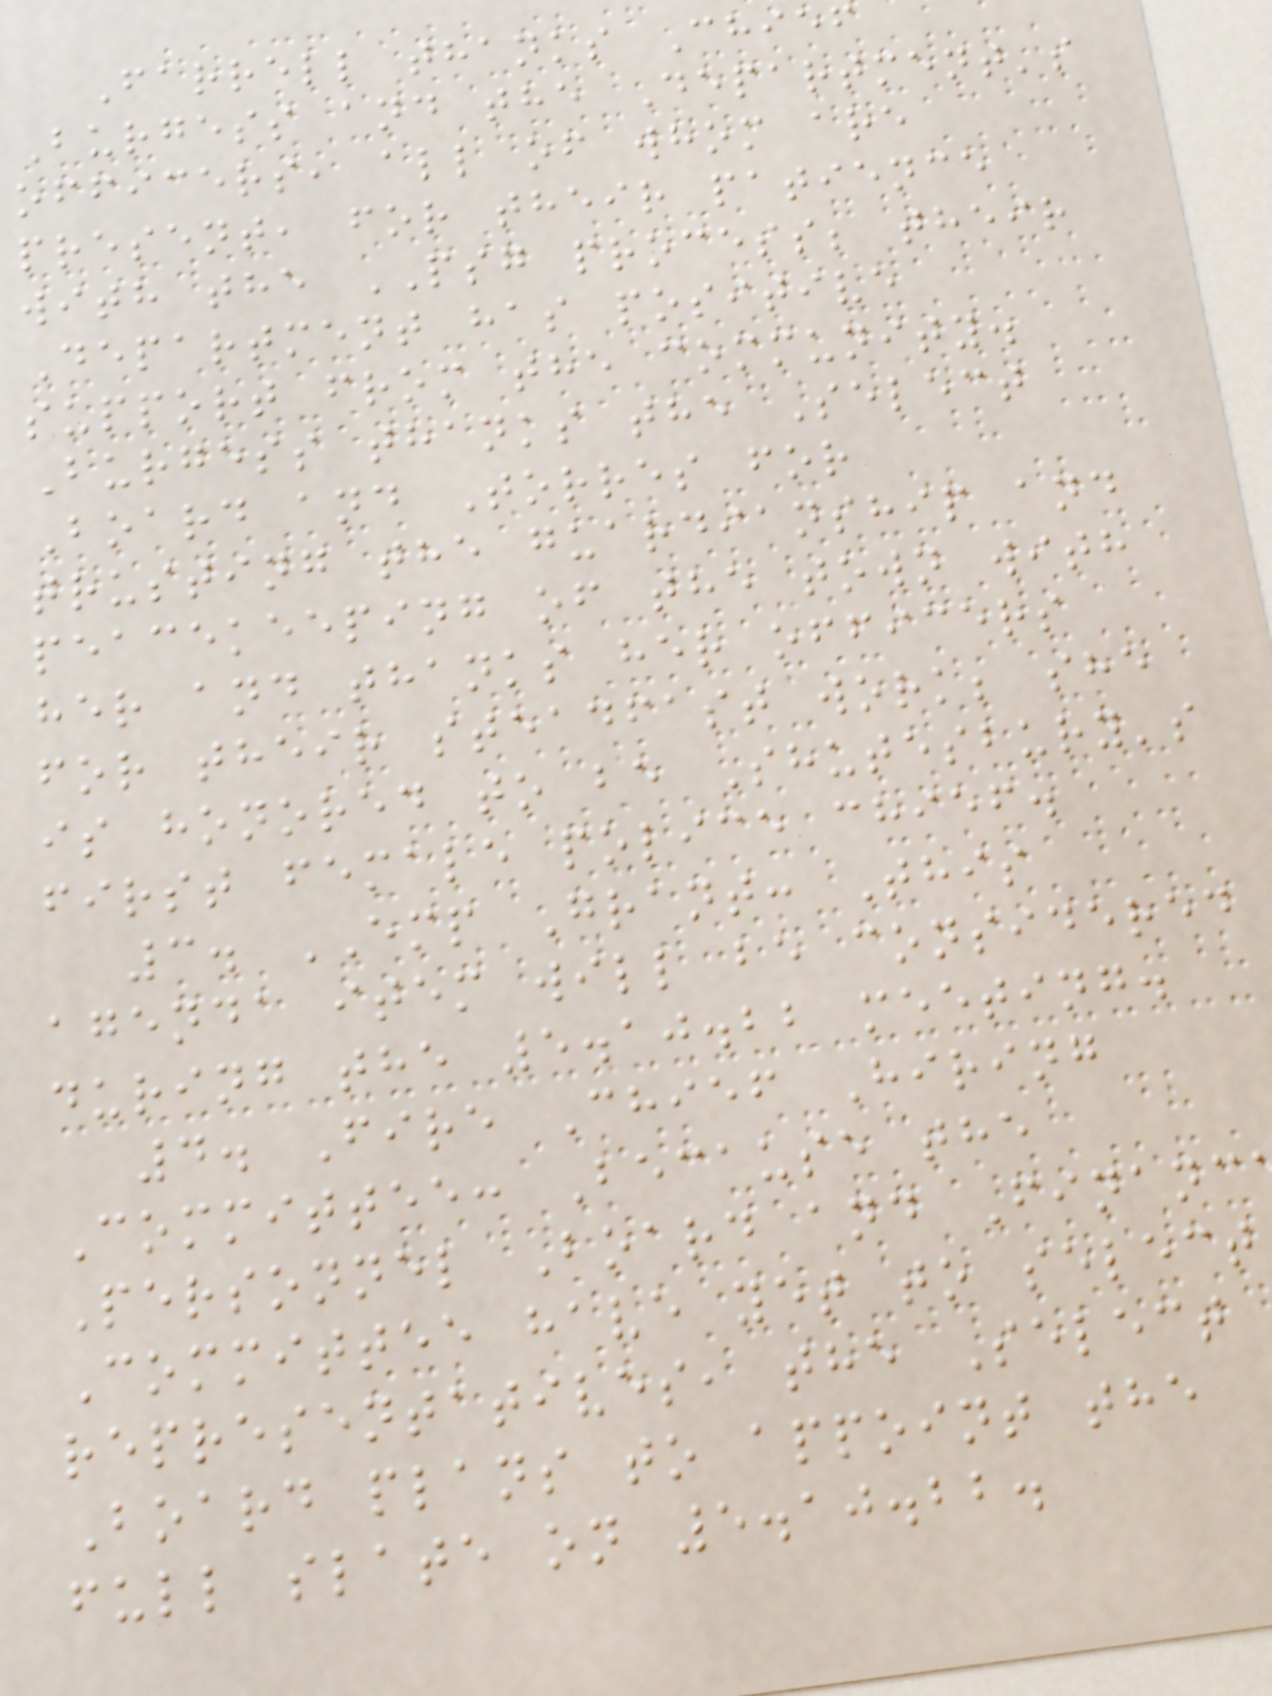Farrell thanks Chief
Burgess and the Department's
officers, all of whom are
present, for their patience
with the PSG process; their
Department has positive
support from the community.
Burgess thanks the Select
Board and Torres for
trusting the guardianship and
peacekeeping of the town with
her and thanks her officers
for their steadfast work; she
is honored to be Shutesbury's
first female police chief.
3. EMP Grant: This
agenda item will be considered
during the 5.10.22 meeting.
4. Fire Chief Hiring
Committee: Because the
Personnel Board and Financ
Committee have yet to select
representatives, the Select
Board plans to appoint the
full slate on 5.10.22.
